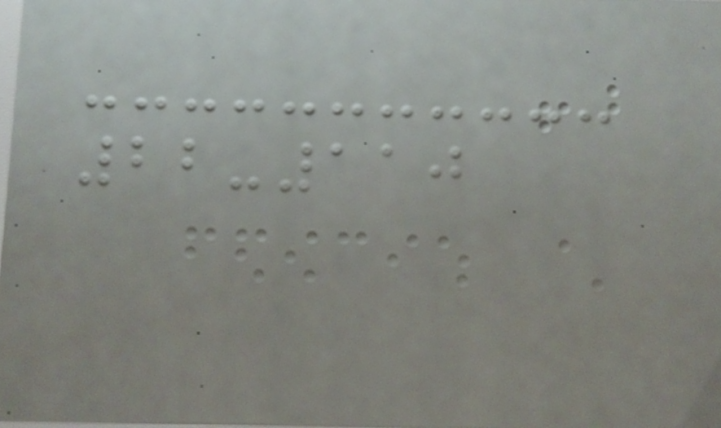22-110
